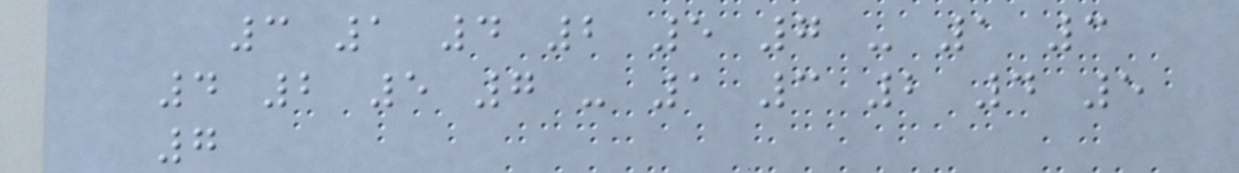3 1 4 2 5 7 - 1 3
4 2 5 7 - 1 3 2 4 5
7
